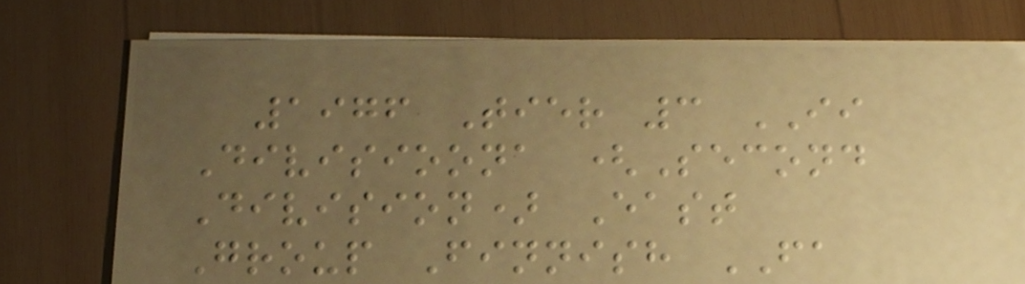1976 Tier 3 II
Divisioona (Second
Division) East
Group Finnish FA
